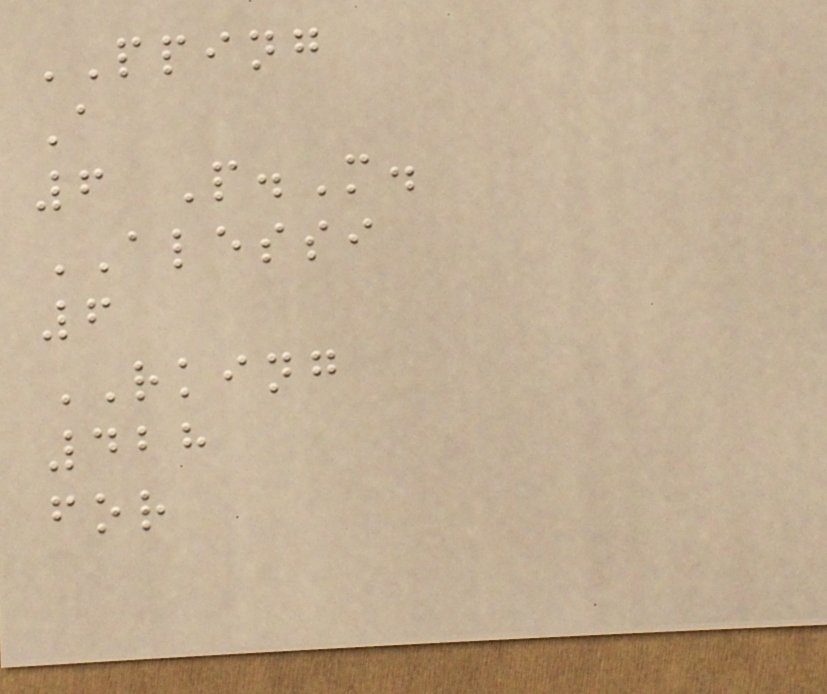PPING
A
6 P.M.
ALESSI
6
RKING
428
for
